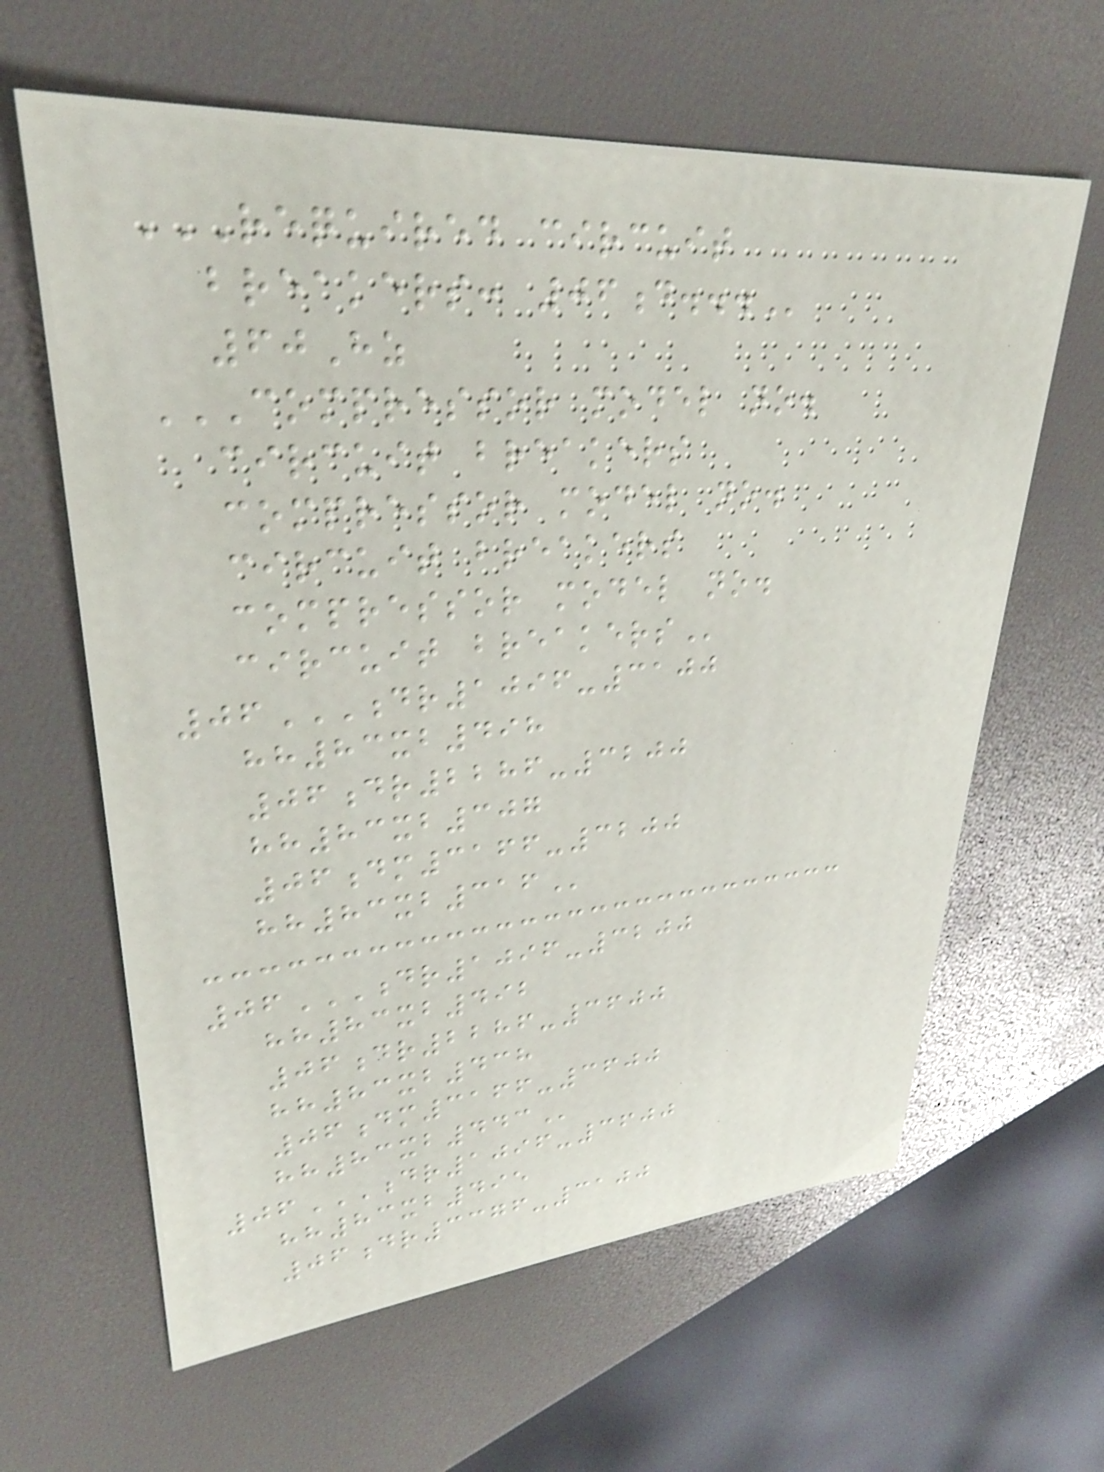REQUIRED CIRCUIT
BREAKERS: 06D...
60Hz
COMPRESSOR MODEL NO.
CIRCUIT BREAKERS
COMPRESSOR MODEL NO.
CIRCUIT BREAKERS
COMPRESSOR MODEL NO.
CIRCUIT BREAKERS
06DR1096-3100
HH83XB498
06DR2286-3200
HH83XB307
06DM3166-3200
HH83XB316
06DR1096-3200
HH83XB492
06DR2286-3600
HH83XB438
06DM3166-3600
HH83XB443
06DR1096-3600
HH83XB495
06DR3376-3100
